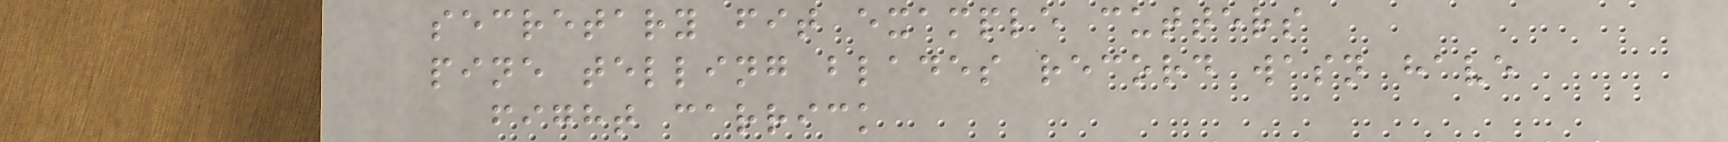secretary fit example cutters
pine telling blades record wasn have
fight carrick
